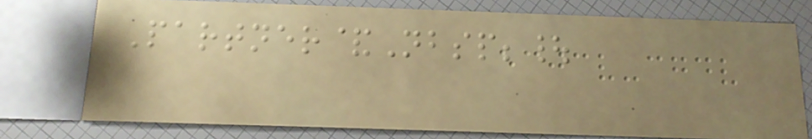Partner&Nbsp;|
